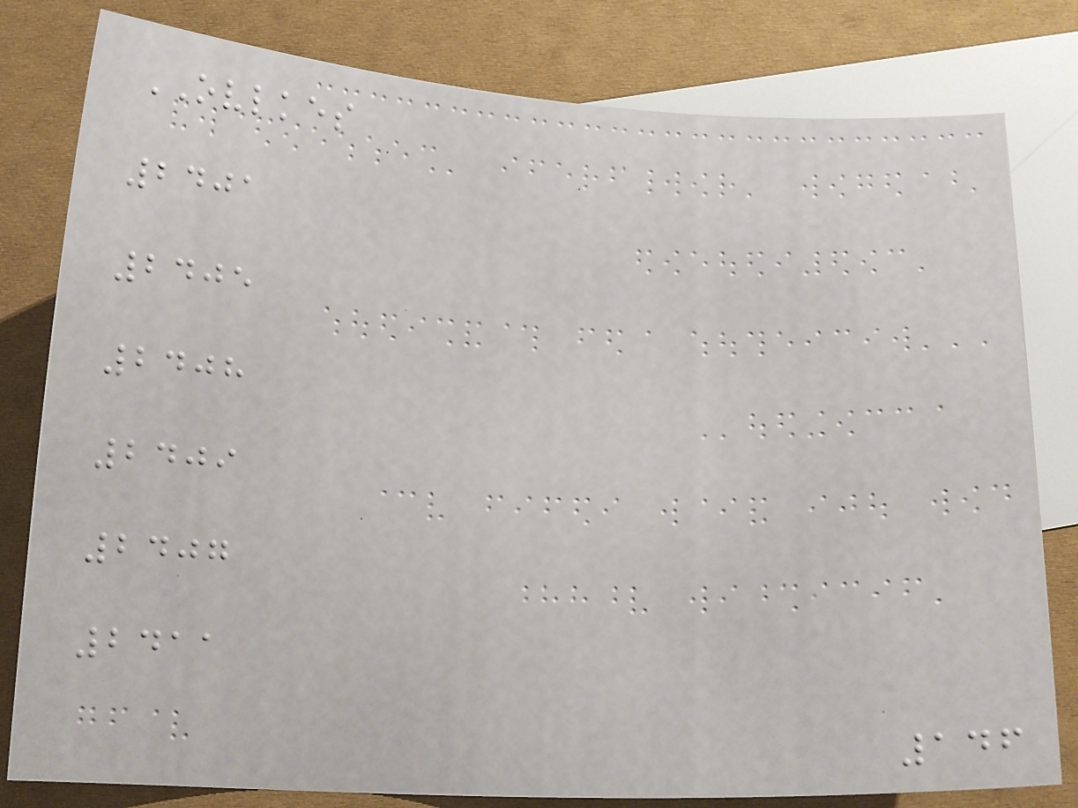OVLKES
2401
2405
2408
2409
2407
2411
146
